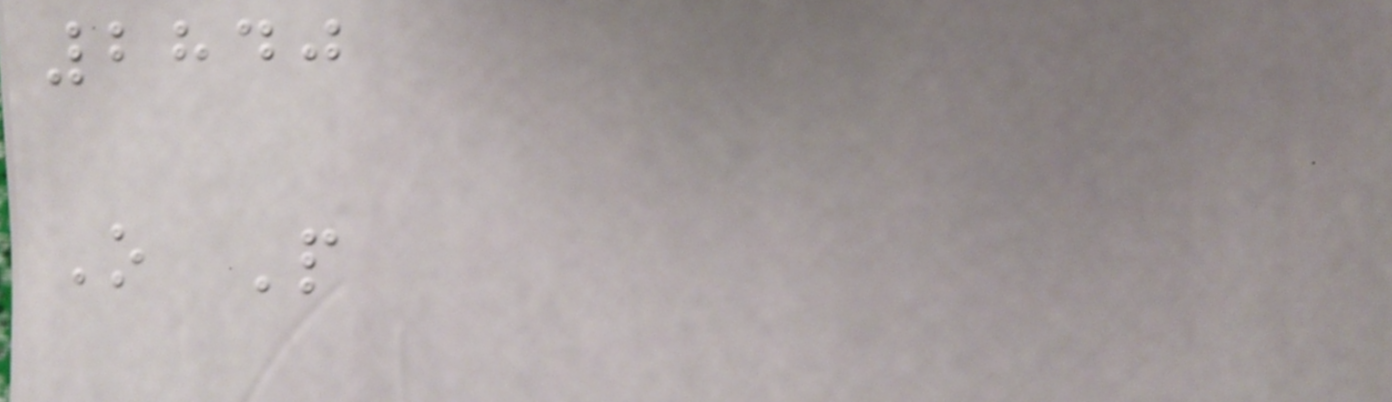2840
O P
